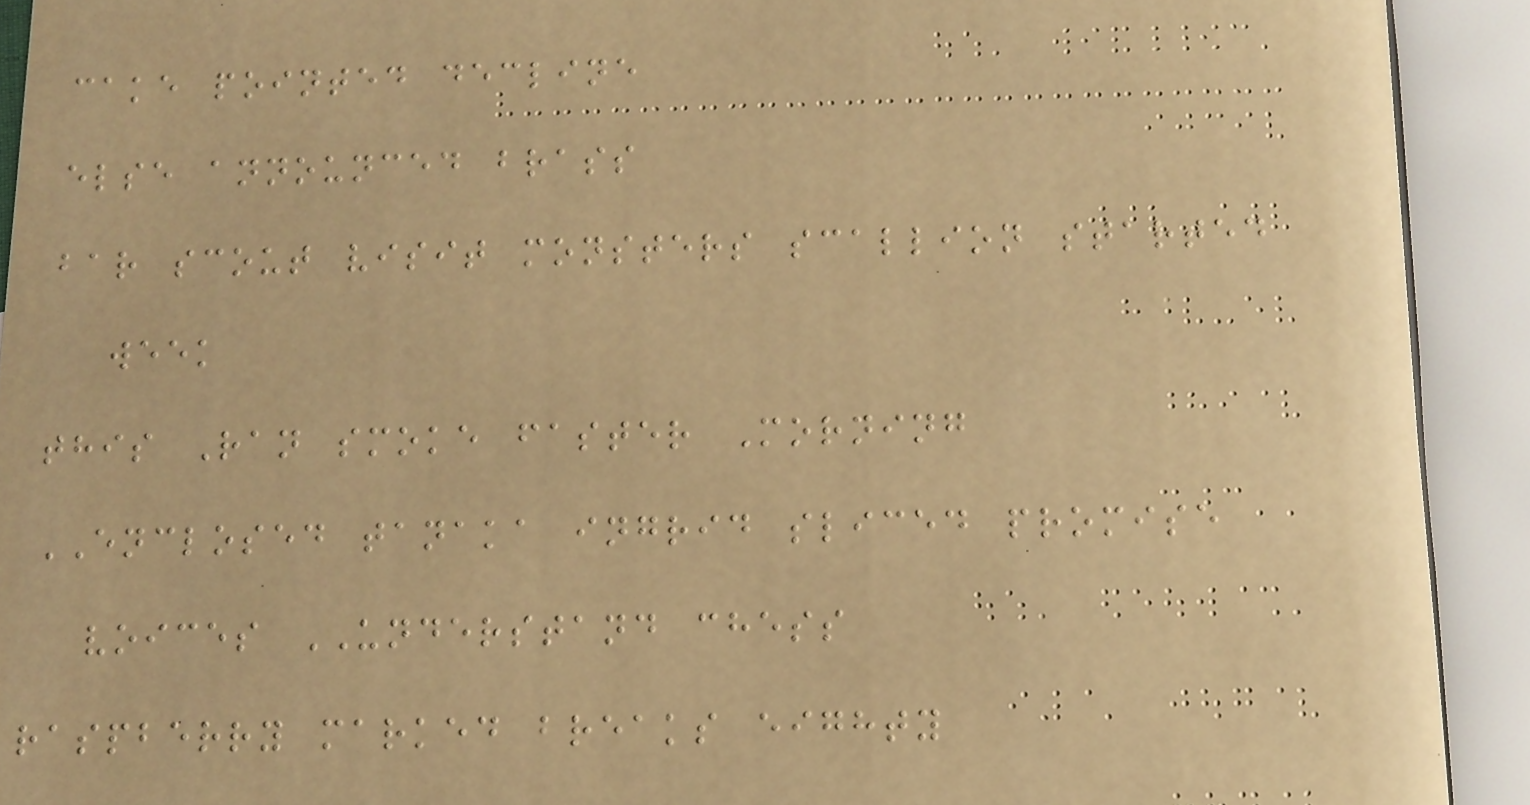cake pointed decline
else announced brass
bar scout visit monsters scallion started
week
this Ran smoke faster Morning
ENCLOSED tanaka ingrid sliced promise
voices UNDERSTAND chess
raspberry marked breaks eighty
